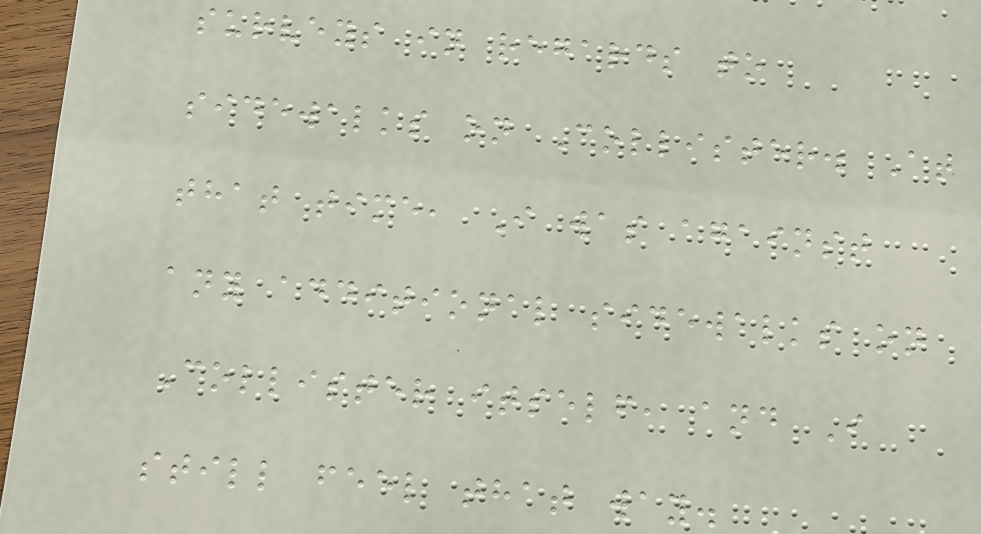surveys in regards to
sidewalks on Collister. At
that time, I was against
any additional sidewalks on
Collister itself, and I
still feel that way.
